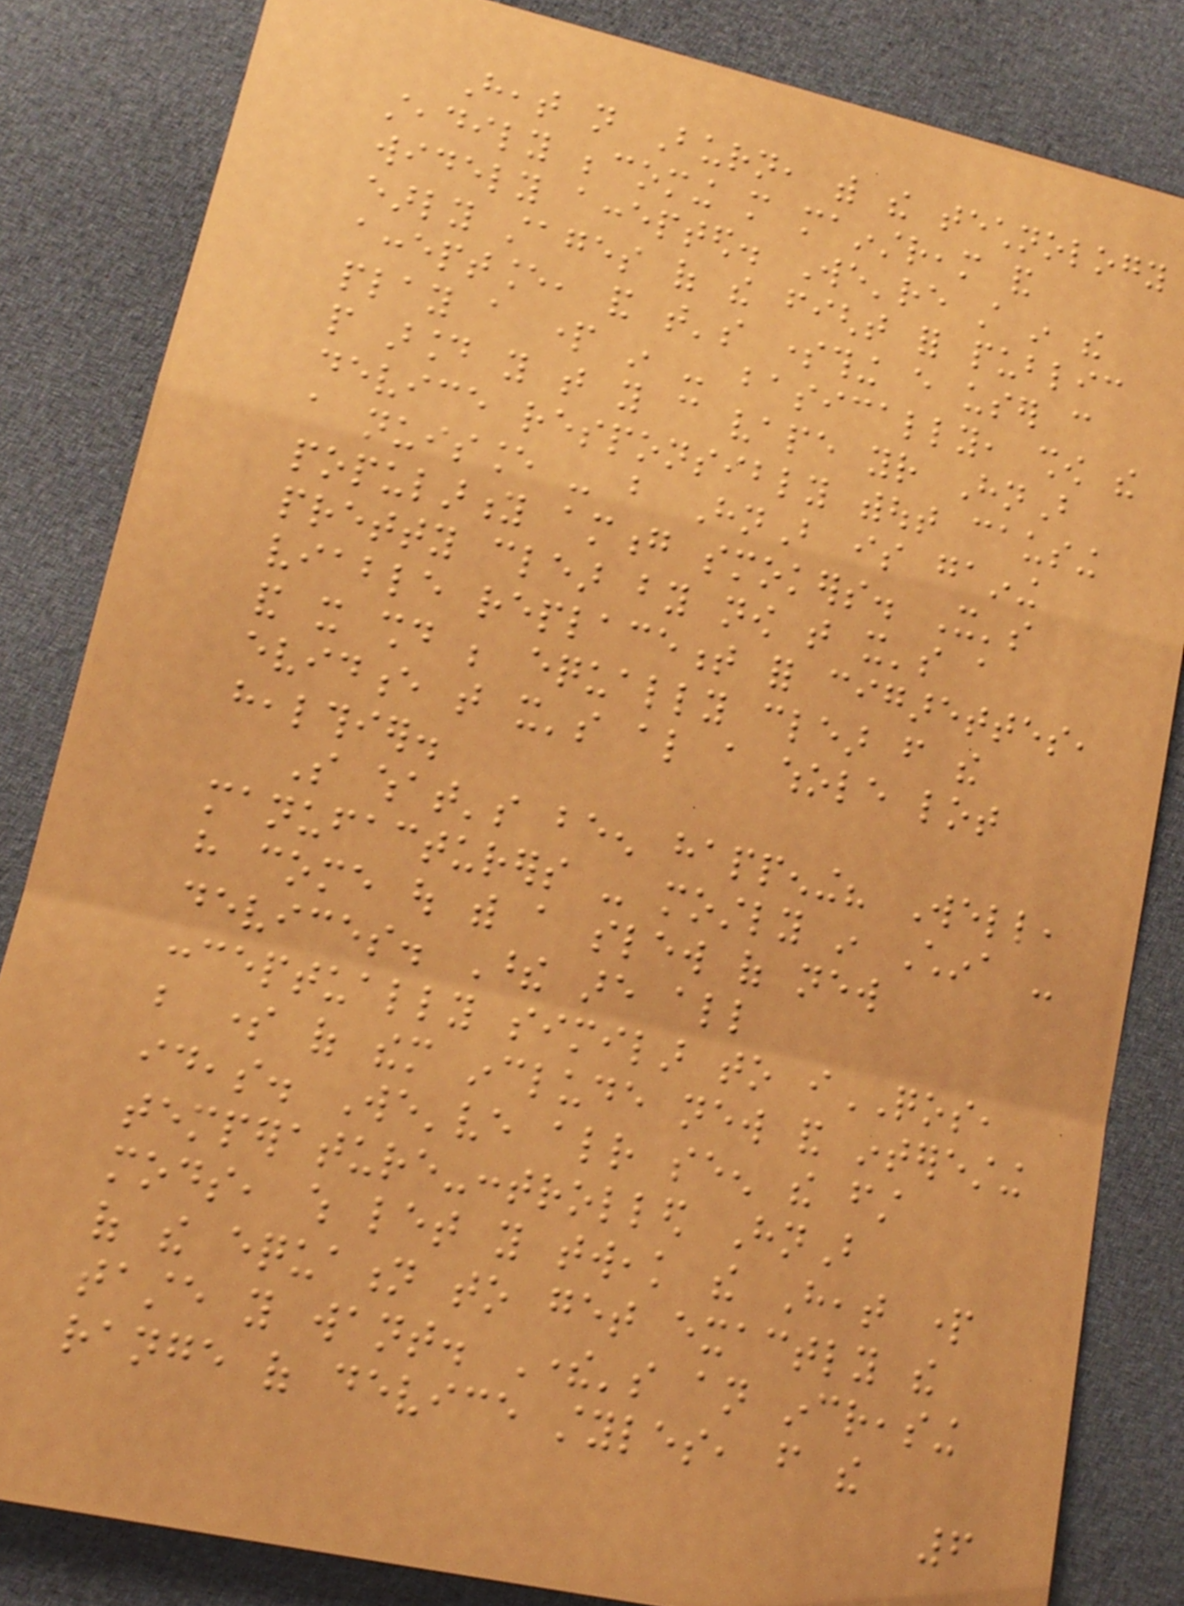Heat not Burn, with the technology
steadily becoming more mainstream and
widely accepted. We're still in the
early stages of the fight for public
acceptance, and that's something every user can
play a part in - basically, show the
people around you that you can vape your HnB
device responsibly without causing
a nuisance - but HnB is gaining
popularity among smokers. It's
pretty clear by now that it's a
viable replacement for cigarettes,
and it should be equally clear from the
evidence that it's also a whole lot
healthier.
So what's been happening? Well,
manufacturers - mostly in China -
have come out with a slew of new
devices. These are all
conceptually similar to iQOS,
but some of them include new and interesting
ideas. We've already seen the first
temperature-controlled HnB
mods, which let you tweak the Heat part
of the equation to get exactly the
taste you want. There's an increasing
range of device styles, from the
6
